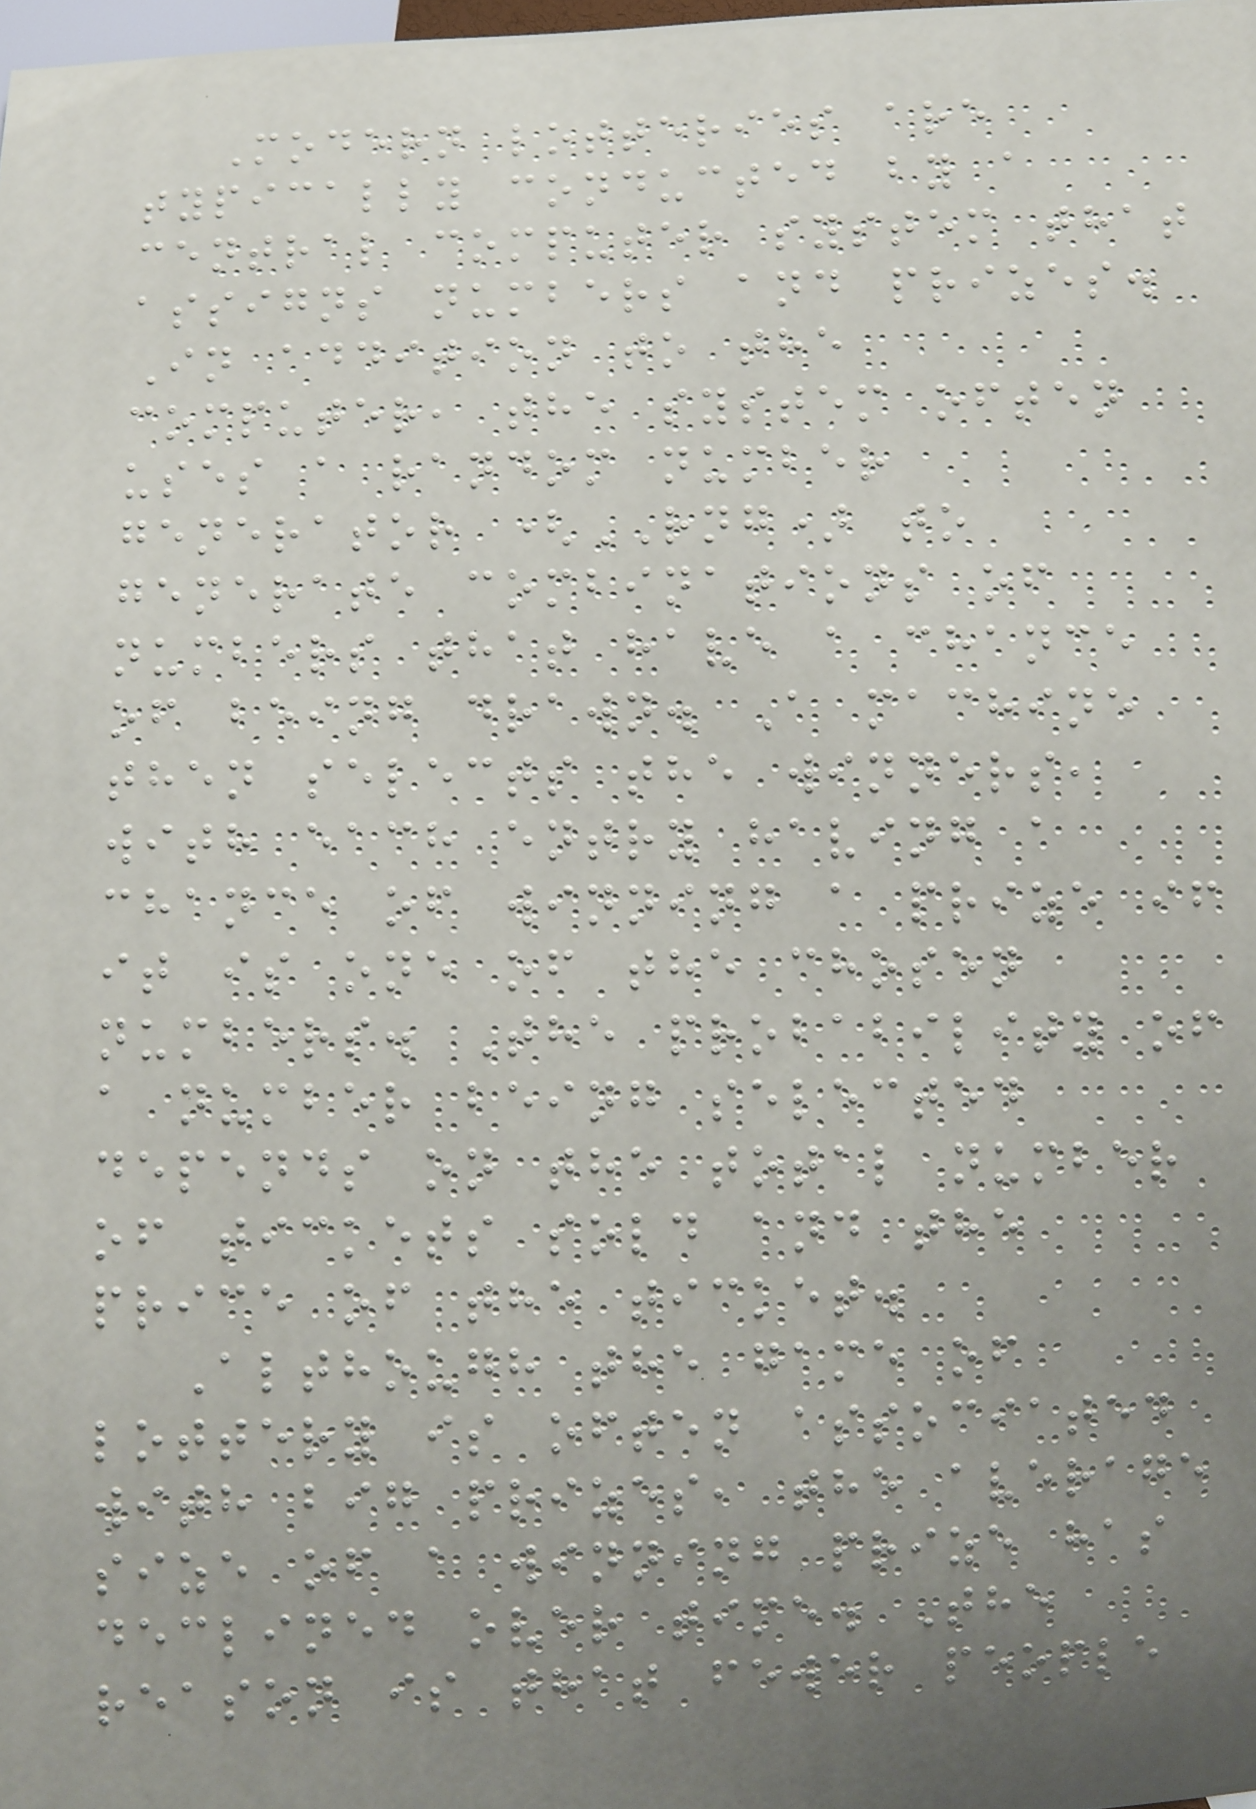Modern lotteries are
typically conducted by a
central computer system that
assigns numbers and prizes.
In addition to the
computer, the system often
uses a random number
generator (RNG) to
generate combinations of
numbers that have a chance
of being drawn. A machine
then selects the winners,
with each entry having a
chance of winning a prize if
it is one of the chosen
numbers. The probability of
a number being selected
depends on the total number
of tickets sold and the
price of the ticket.
Although the game of
lottery is often associated
with big prizes, the average
size of a winning prize has
declined over time. The
reason is that fewer people
